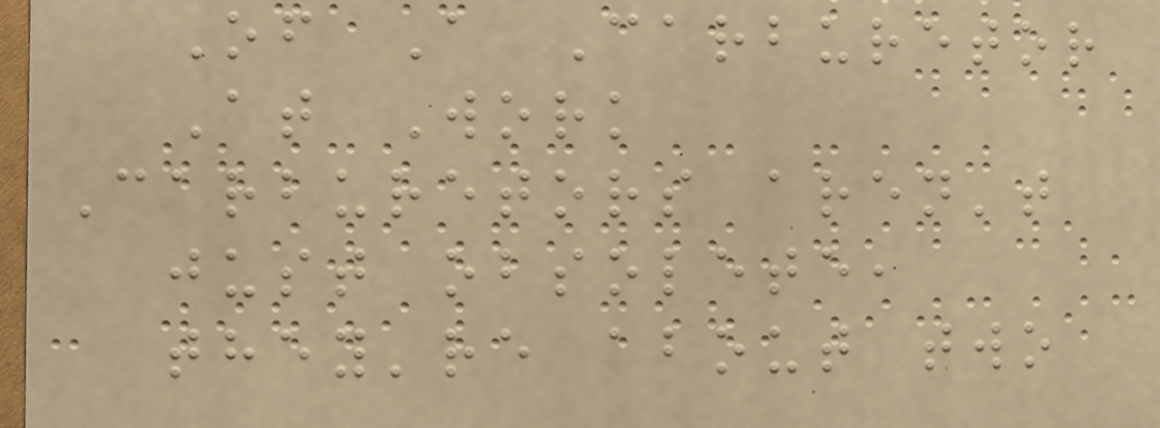Of A Carburetor
At Work
Carburetors aren't
just obsolete,
they're about two
